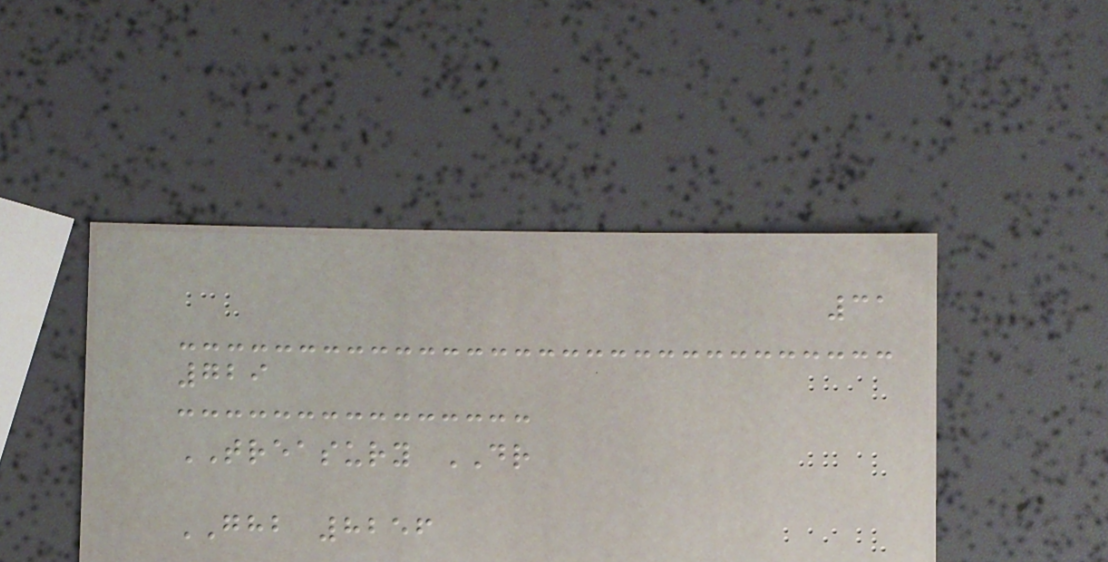31
729
TREASURY DR
GHB 8256
